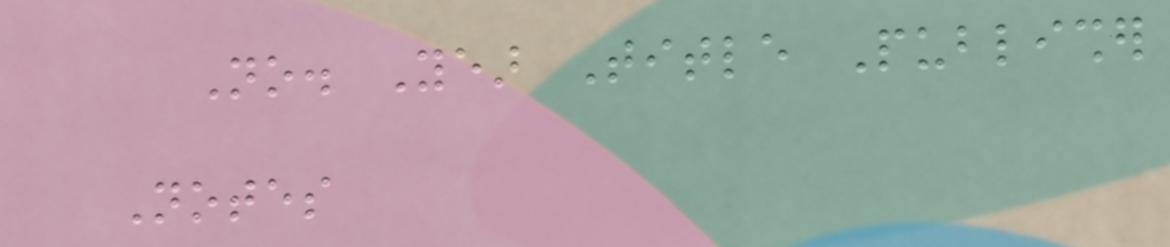No. Year Title Publisher
Notes
